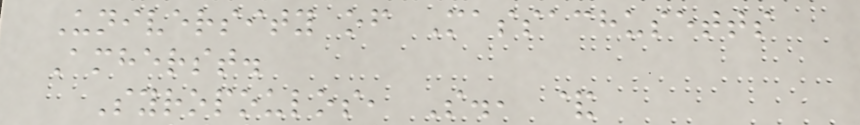University of Massachusetts
Amherst.
Syropoulos, S., &
